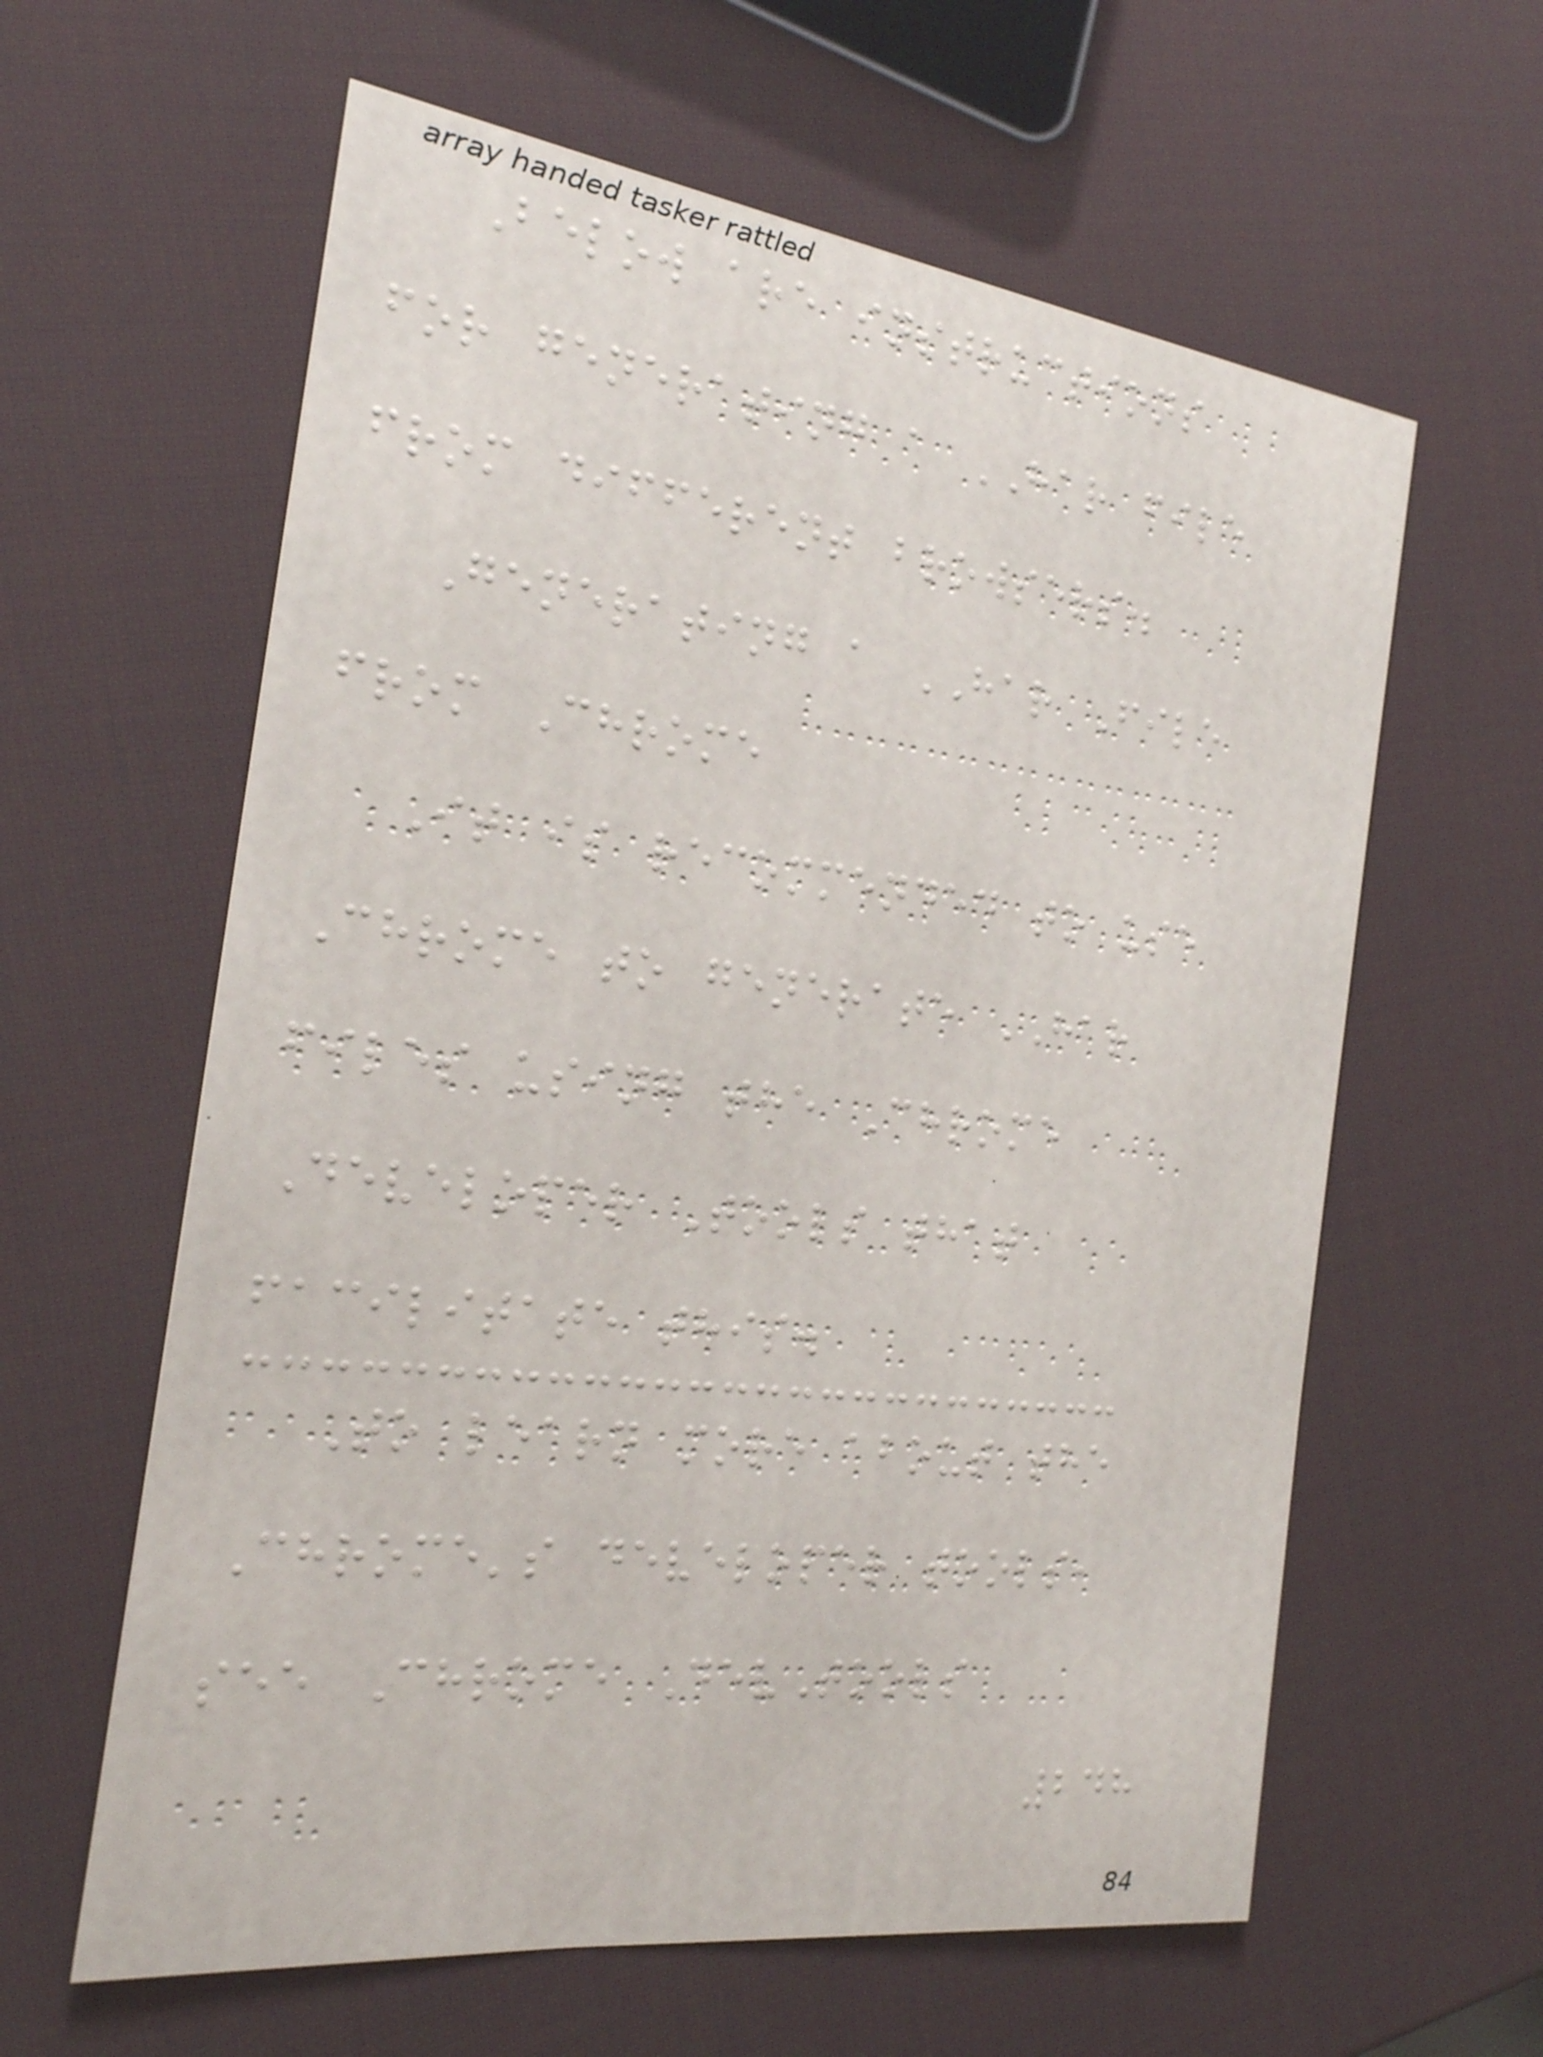Below are instructions
for generating a HAR file
from different browsers.
Generating a HAR File
from Chrome
It is recommended to use
Chrome to generate HAR
files using the Chrome
Developer Tools that
facilitate this.
To learn more about the
Chrome's developer tools,
see Chrome DevTools
248
